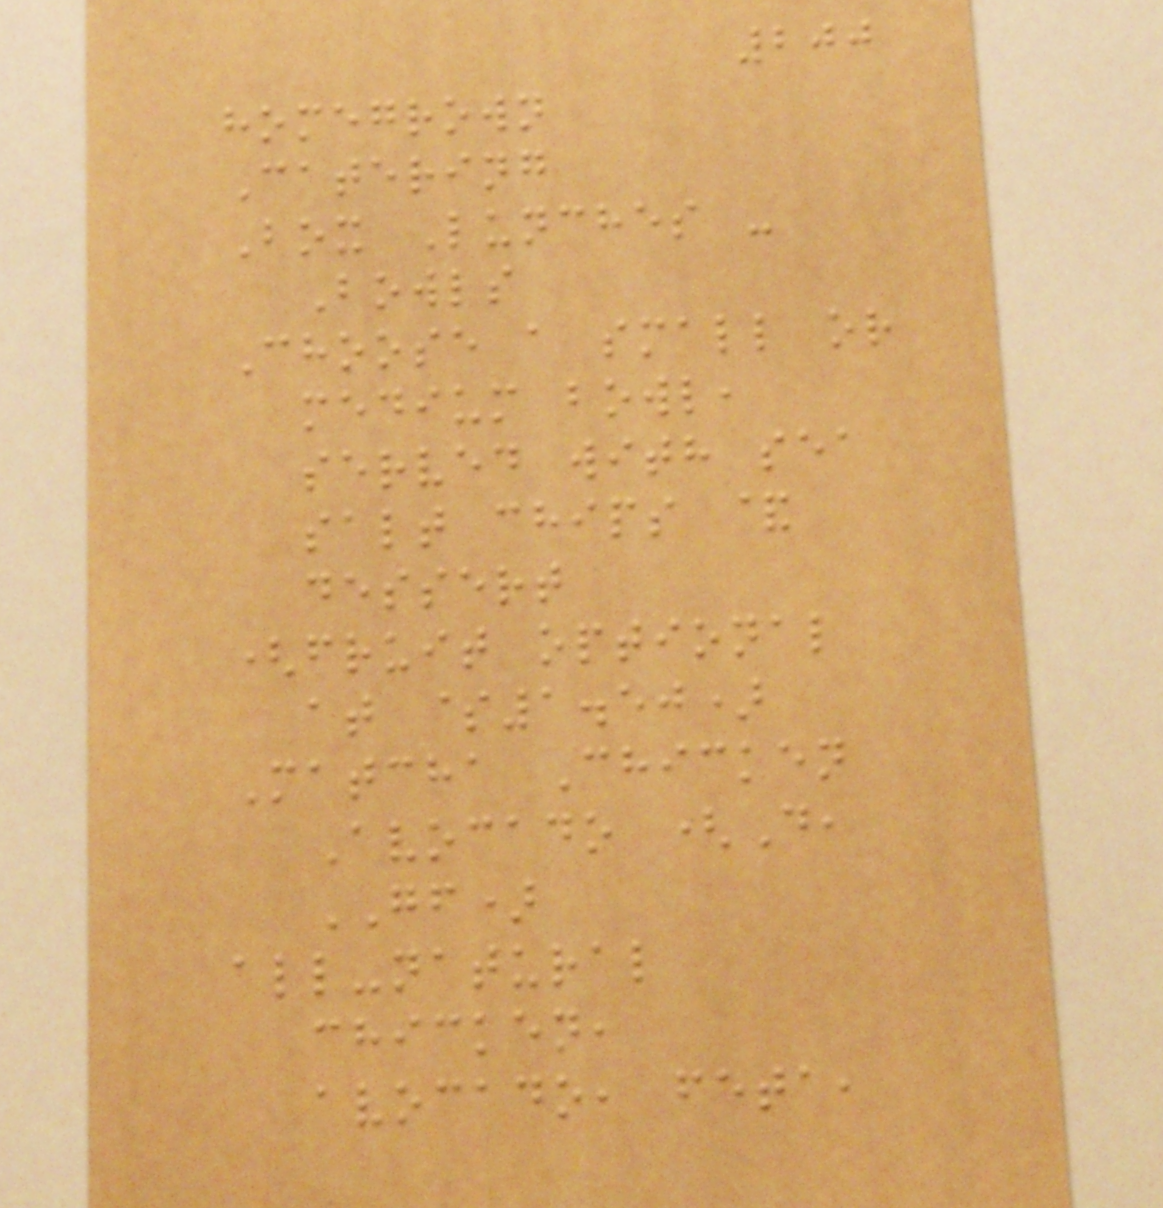200
homegrown
Catering
Box Lunches -
Bowls
Choose a small or
medium bowl,
served with sea
salt chips &
dessert
(fruit optional
at $1.50)
Matcha Chicken
Avocado (D,
GF)
all-natural
chicken,
avocado, feta,
